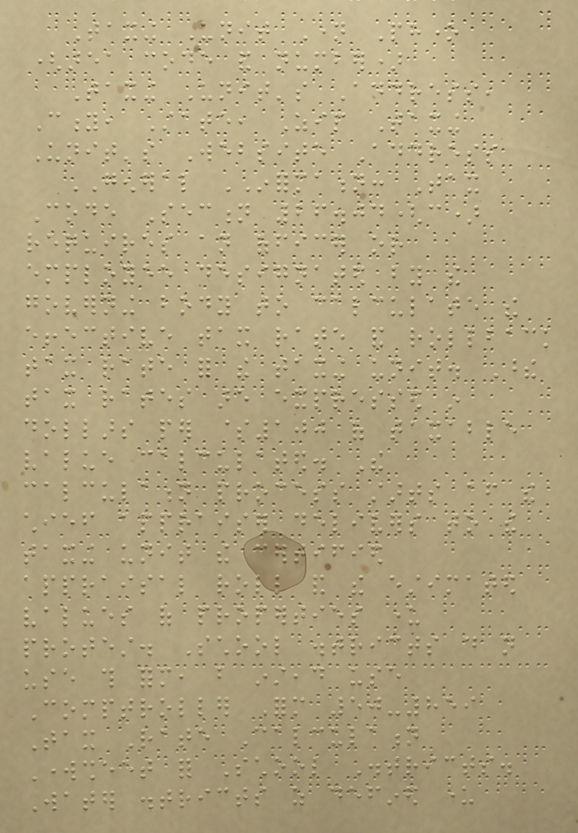Taxing Unit Name Phone
(area code and number)
Taxing Unit's Address,
City, State, Zip Taxing
Unit's Website Address
GENERAL INFORMATION: Tax
Code Section 26.04(c)
requires an officer or
employee designated by the
governing body to calculate the
effective tax rate and rollback
tax rate for the taxing unit. These
tax rates are expressed in
dollars per $100 of taxable
value calculated. The
calculation process starts after the
chief appraiser delivers to the
taxing unit the certified
appraisal roll and the estimated
values of properties under
protest. School districts do not
use this form, but instead use
Comptroller Form 50-859
Tax Rate Calculation
Worksheet for School Districts.
Water districts as defined under
